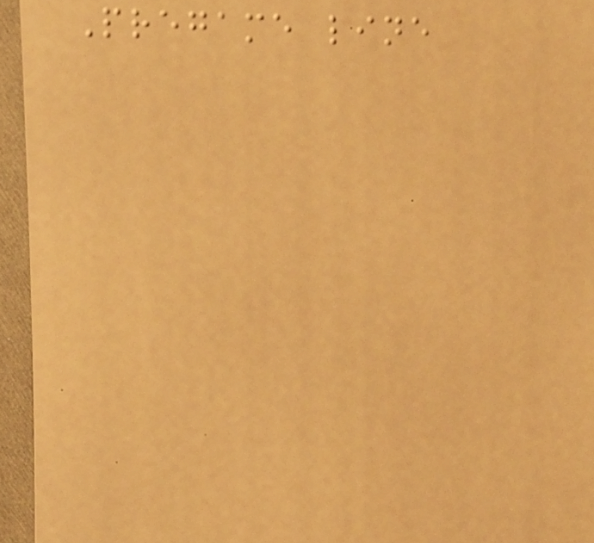Pregame line
